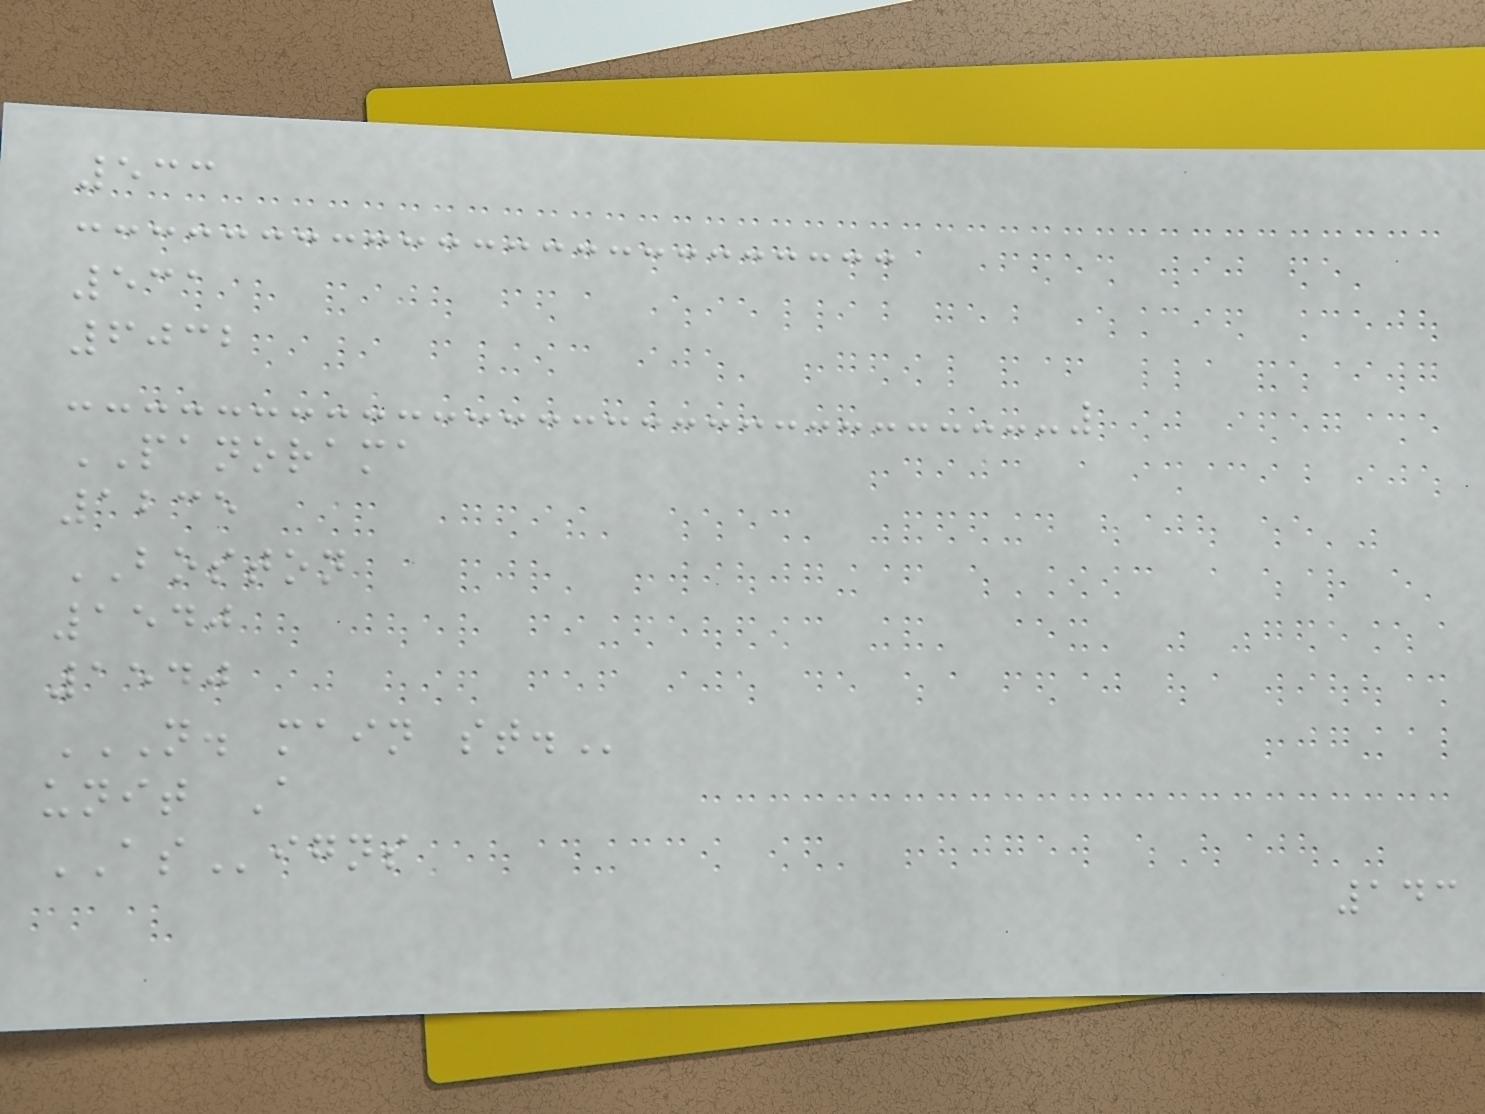533
531
6032
PANORAMA
1235
BOSTON
1540
1540
N. MAIN ST.
unit A
ASigns
143
